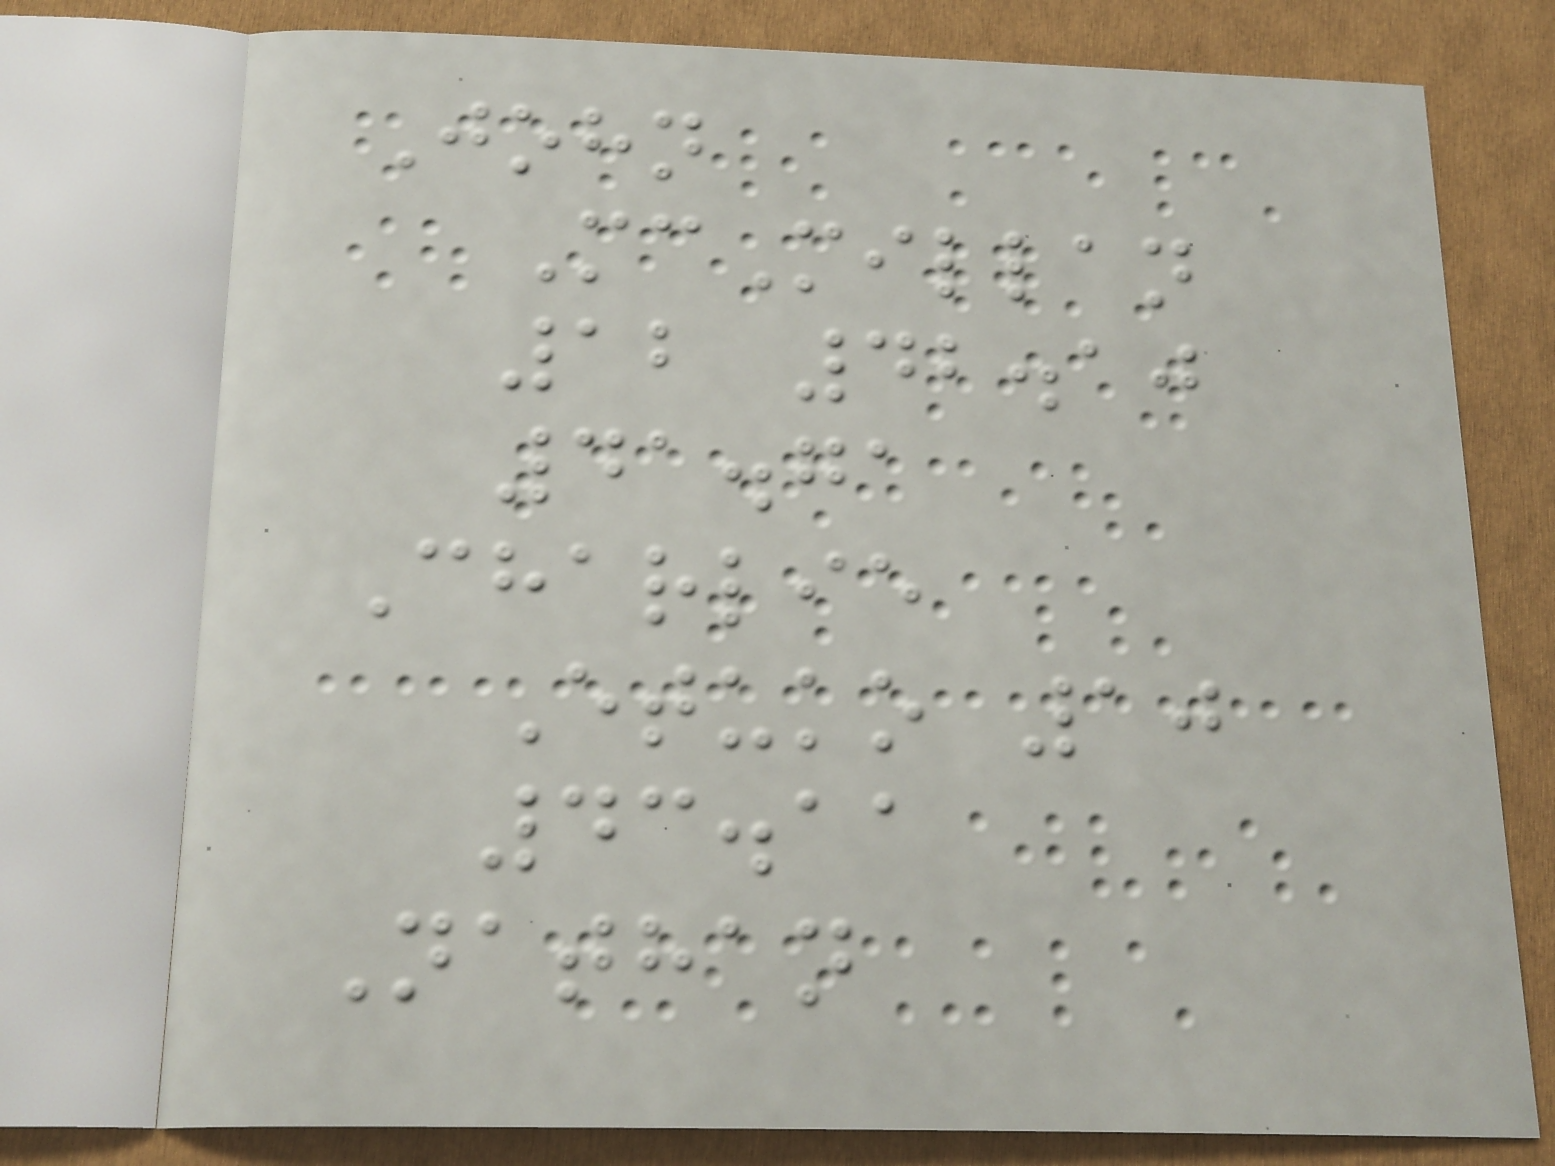John
McMillan
12 42.10
41.71
Charlie
Etuko 10
43.11
Nathan
